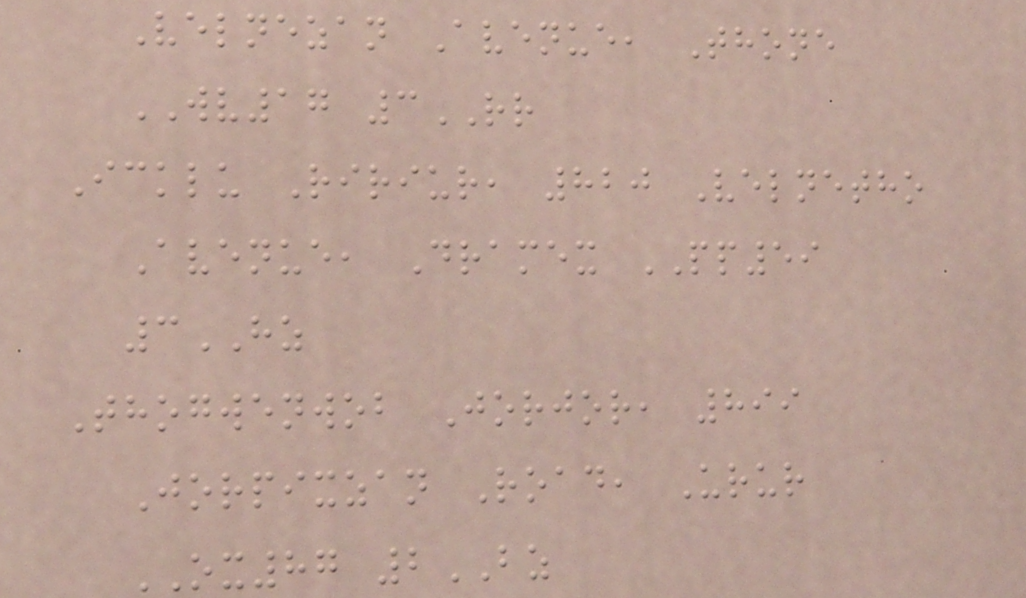Velnezan Avenue, Thone
WV17 3RR
Icklu Ririur, 820 Velnetho
Avenue, Dramex PP59
3HZ
Thogwenwob Jorjor, 899
Jorpixzan Road, Urur
OX87 2BZ
